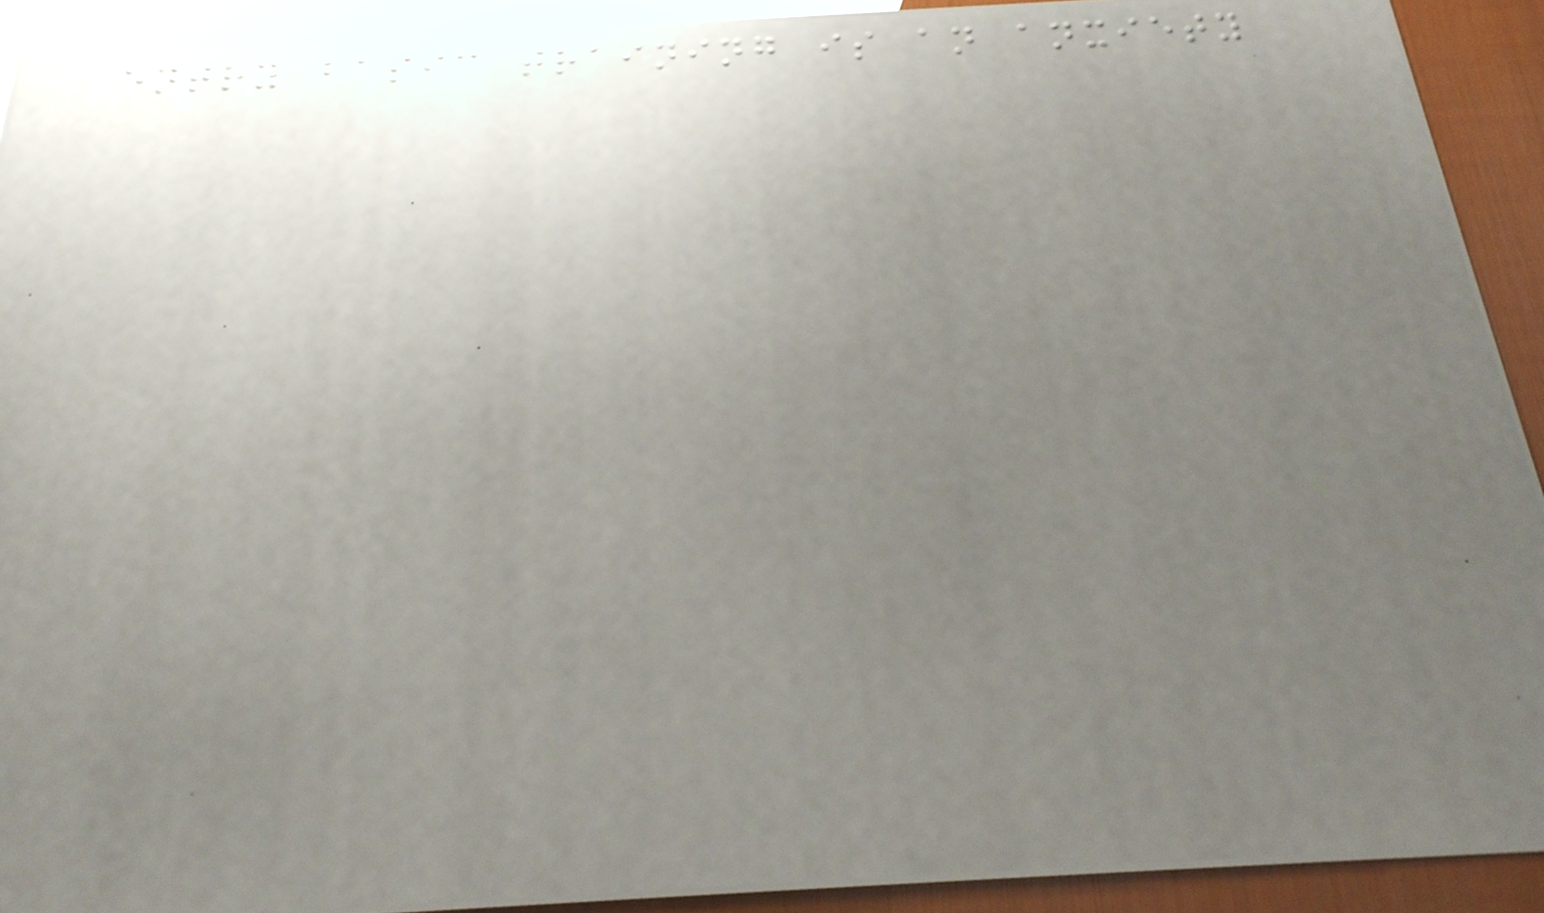entry basic training is an anxiety
